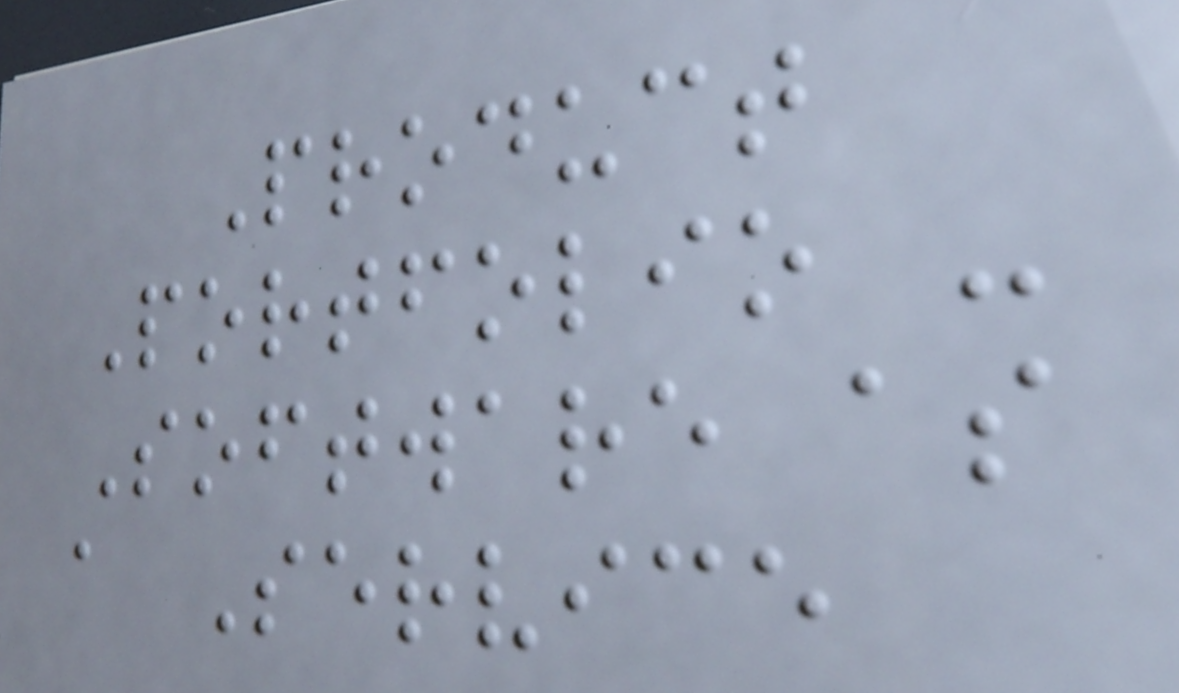Product
Portfolio -
Software as
a Service
